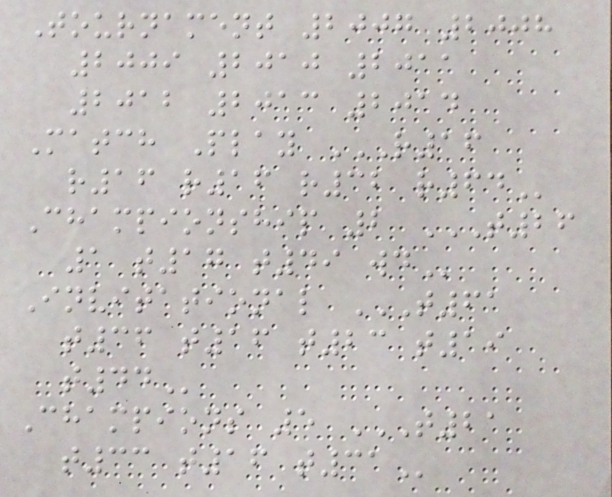Tournament 2007 2008
2009 2010 2011
2012 2013 2014
Match Play R16
R16 R16 R32 R64
Championship 2 T26
1 T17 T49 WD
Invitational T61
T36 T16 T23 T19
T44
Champions 5 T21
T33 T16 T31
